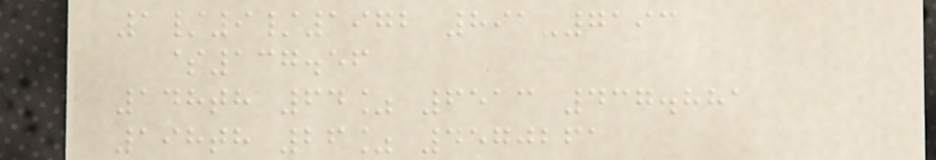1/9/1972 891-7193
$137.56
148th 64% 6513 437.881
198th 26% 4570261
